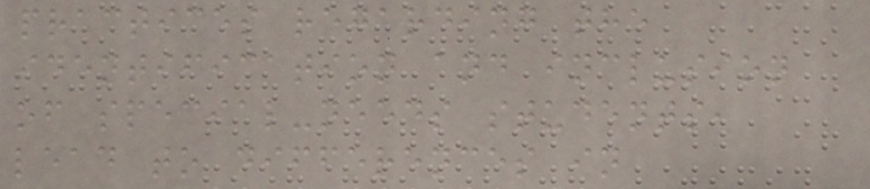practices regarding the
identification and inclusion
of special-needs students,
lead to differences in
